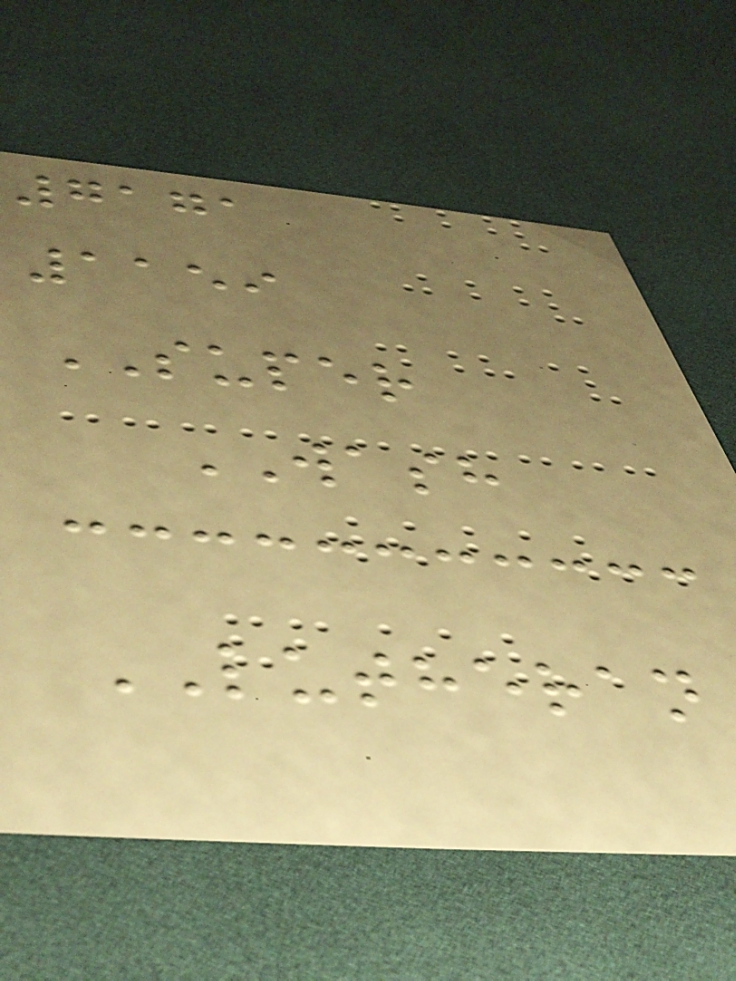7171
1159
SUPER
WASH
LUTHERAN
